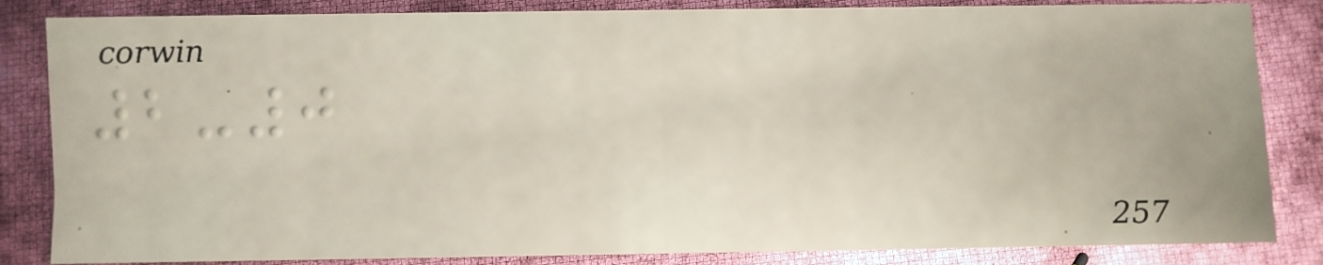2-0
